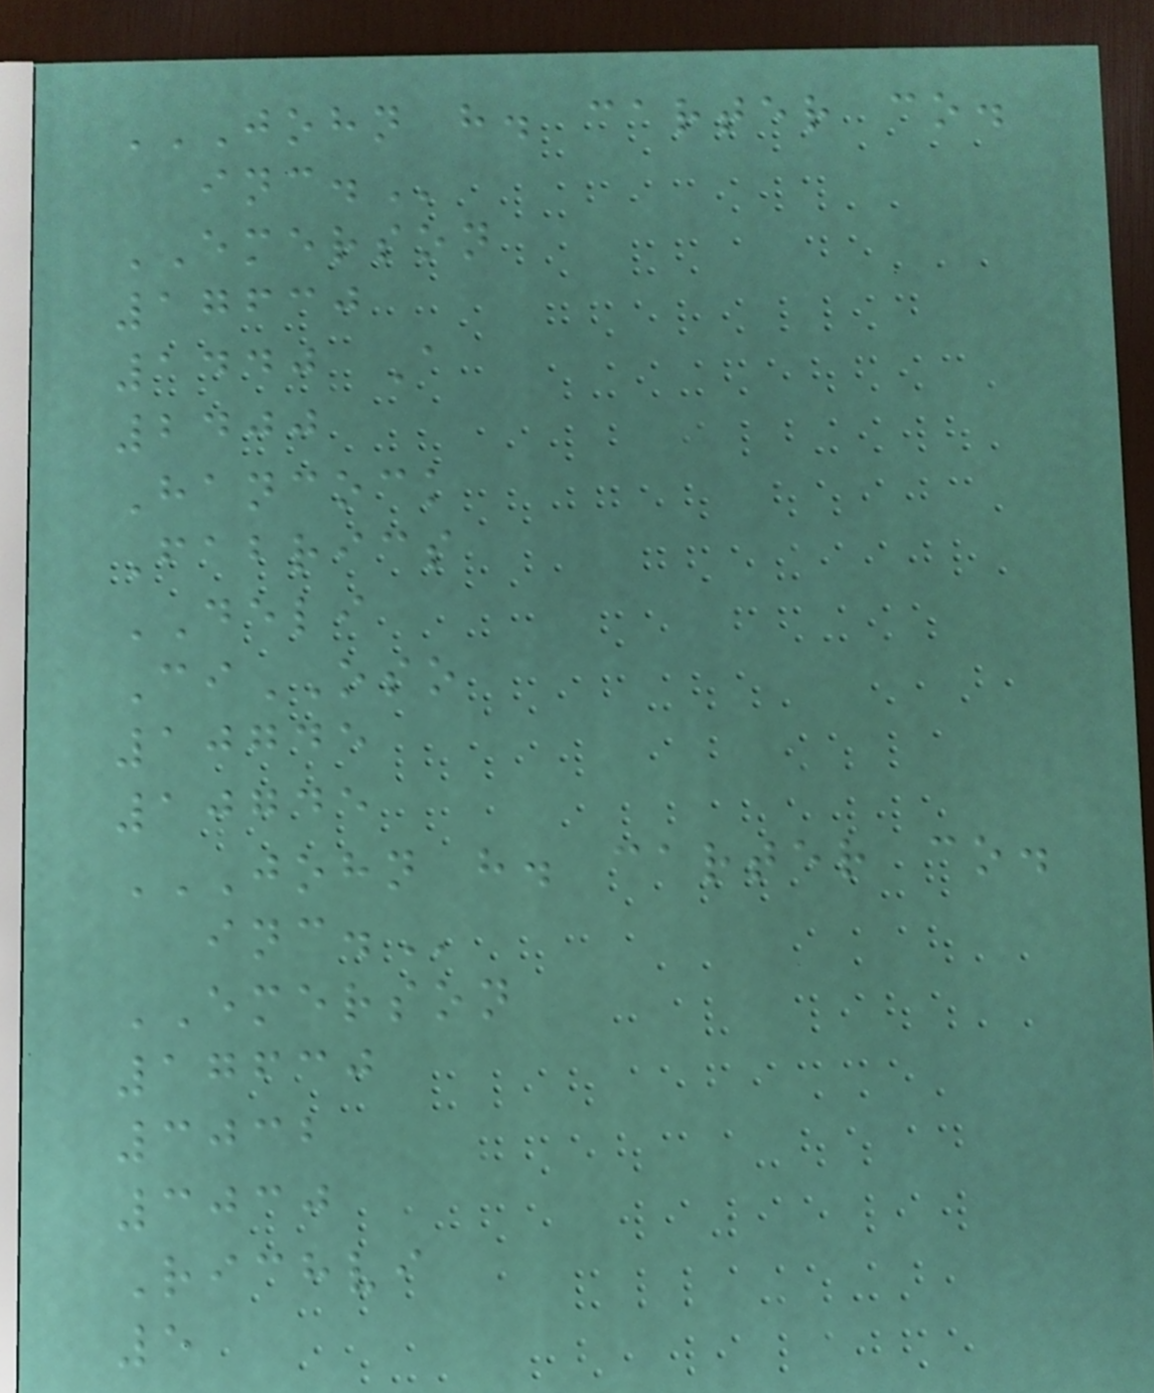JOHN H. CARTER CO.
INC.
EMERSON
17630
1440 A
2400
Hancock
Fabrics
DELI
CiOSO
10745
10745
JOHN H. CARTER CO.
INC.
EMERSON
17630
3032
3030
Richvi
5
